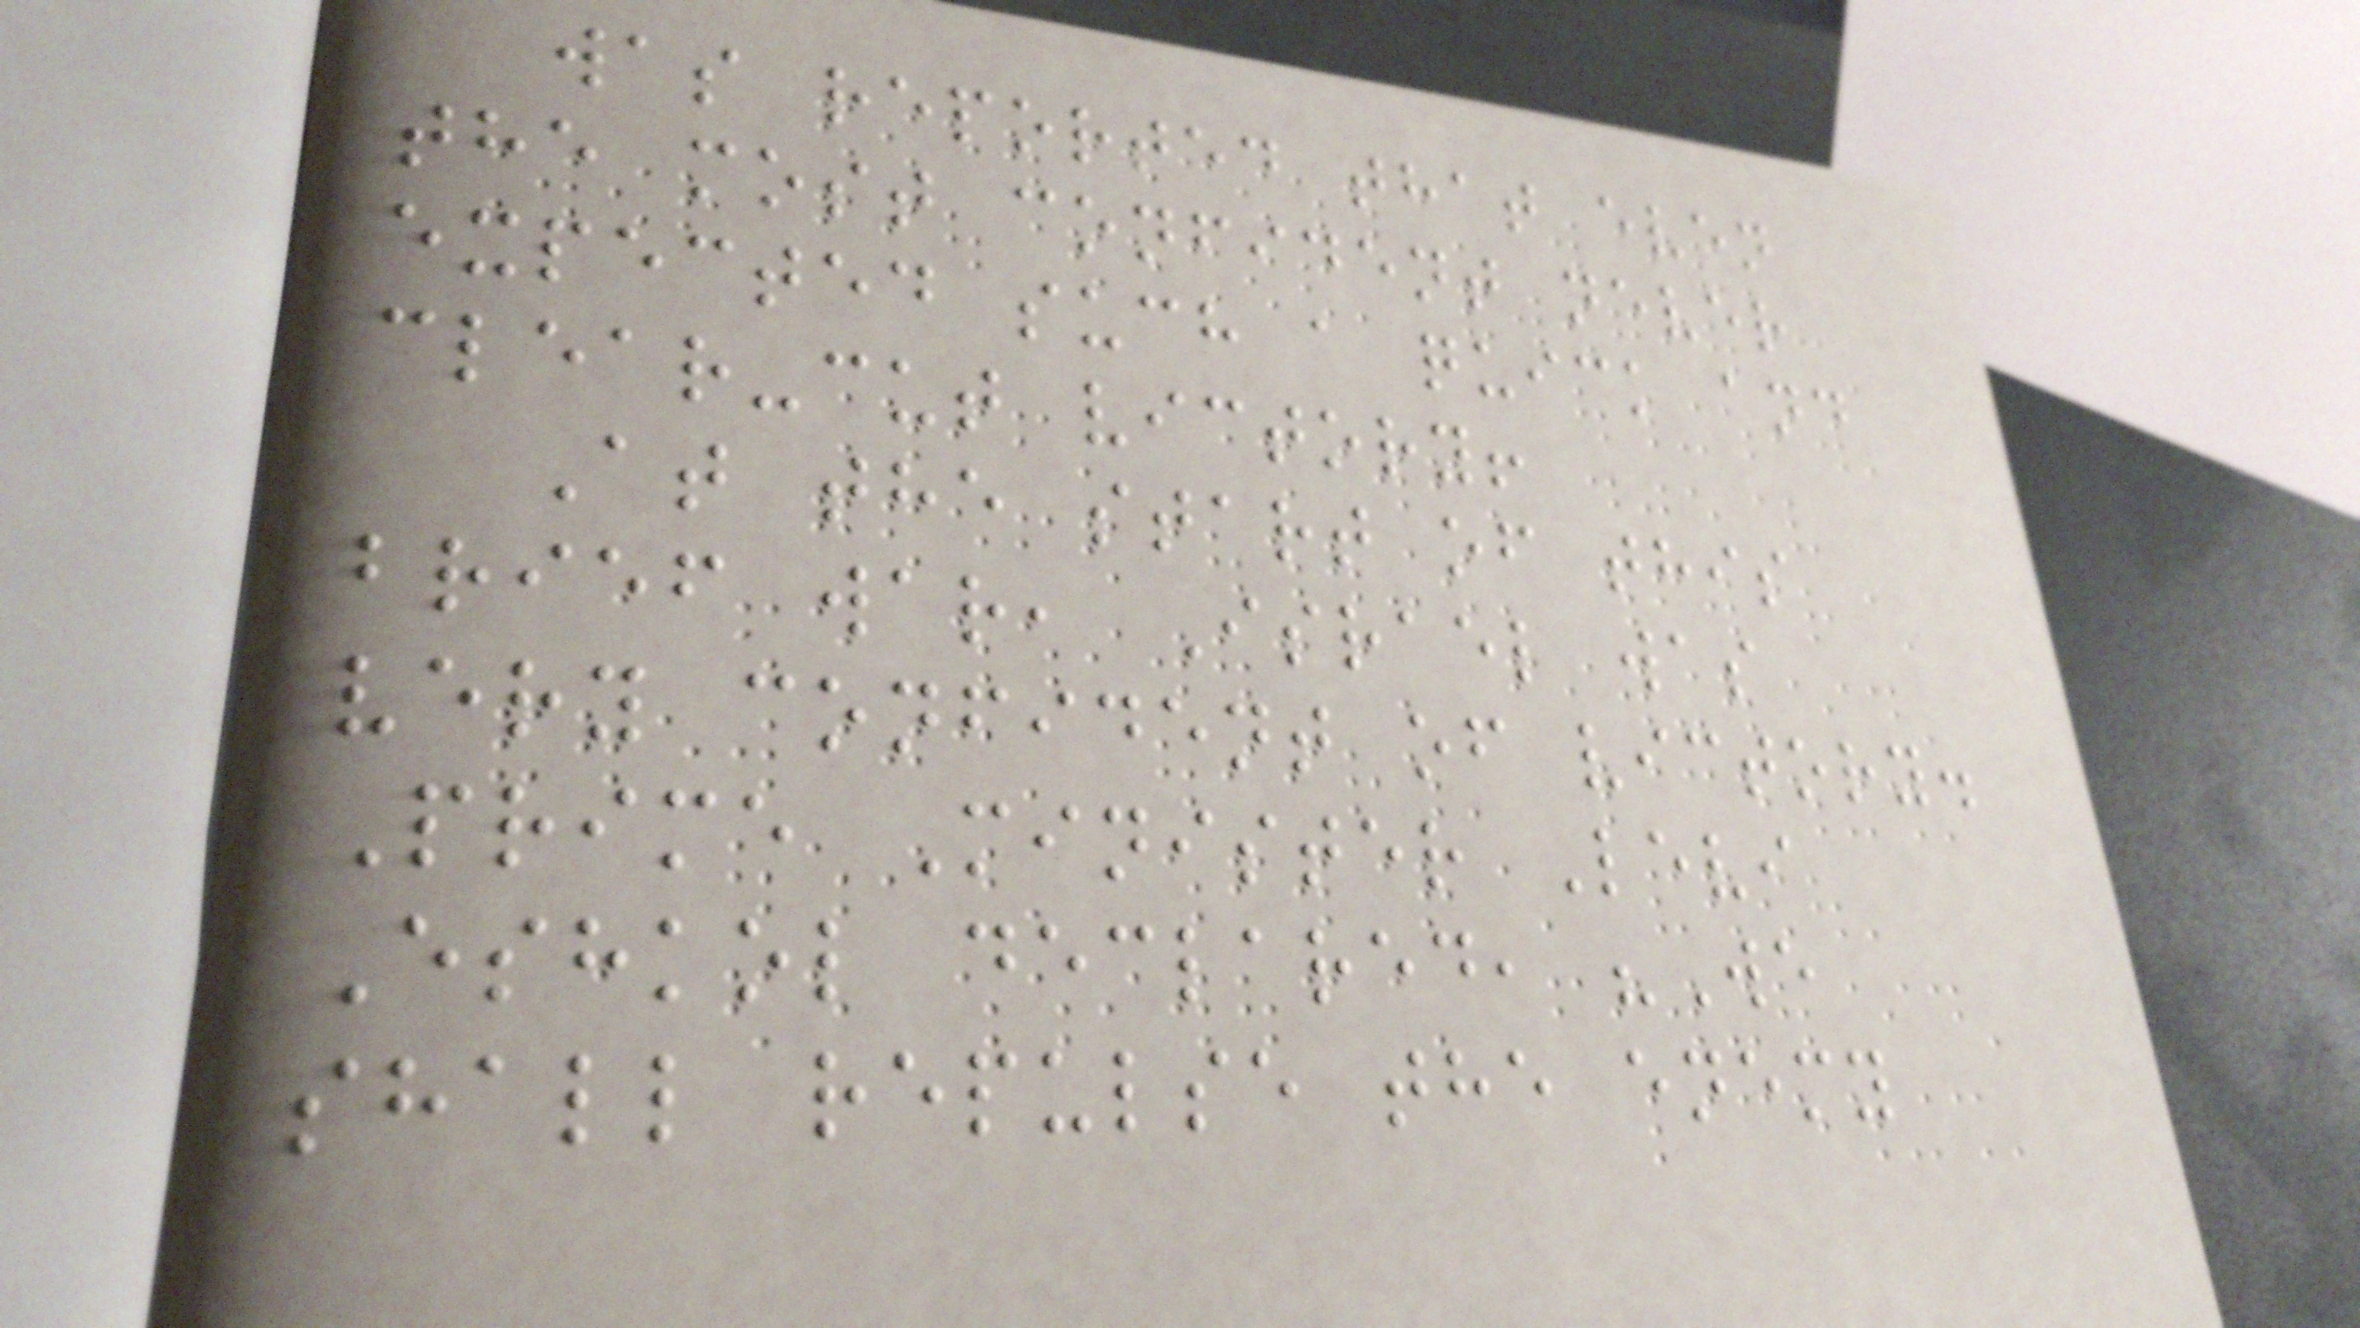was reported that even
the most confident never
expected such a quick and
clear-cut victory!
At the start of this
brief war, Israel was
very confident of victory.
Prime Minister Levi
Eshkol declared, "We
shall repulse the enemy
